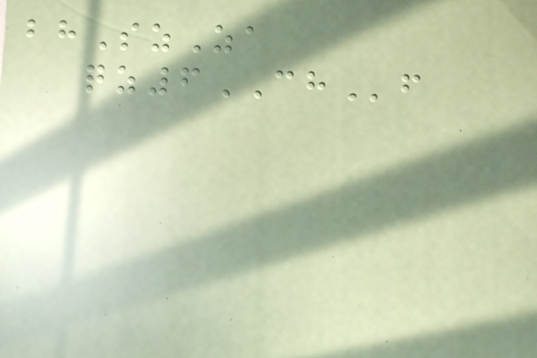bhSzZa
qz6CHf
